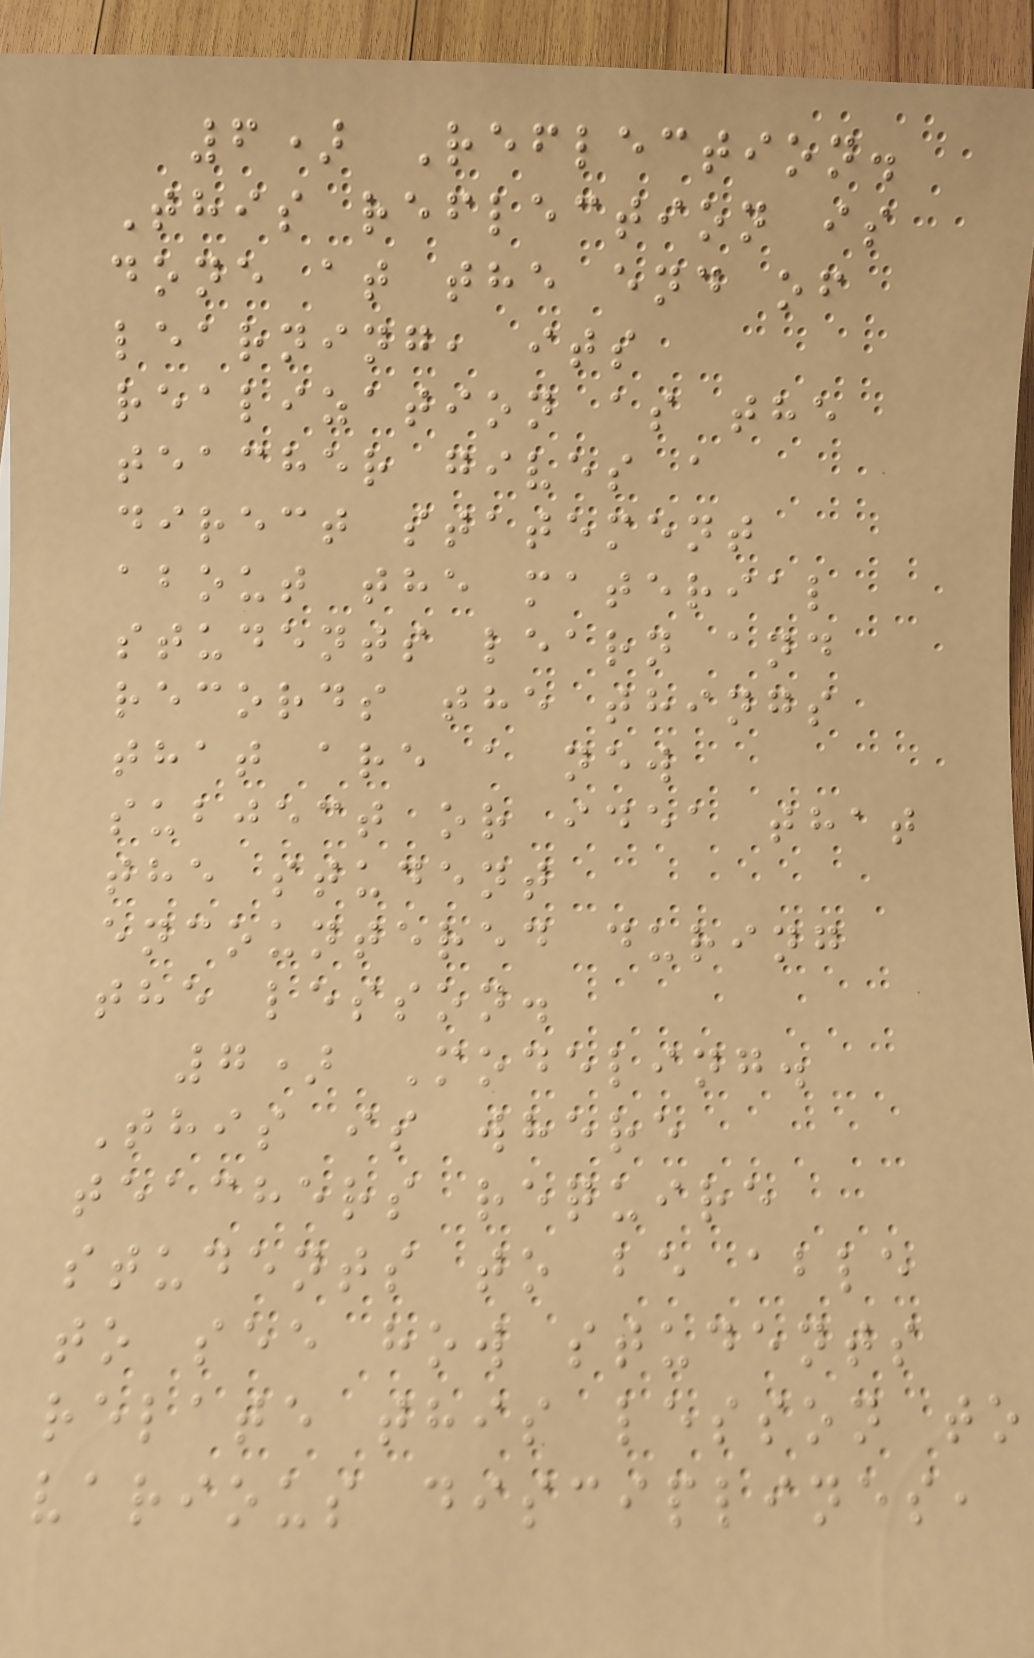6) Reflection.
This reflection is
done at the end of
learning, its
realization as the
teacher gives a
direct statement
about the material
students learn and
records the things
that are a new
subject or idea that
the student
encountered during
the lesson.
7) Modeling.
This is where
teachers require
students to be able
to see how students
relate this lesson to
various disciplines,
